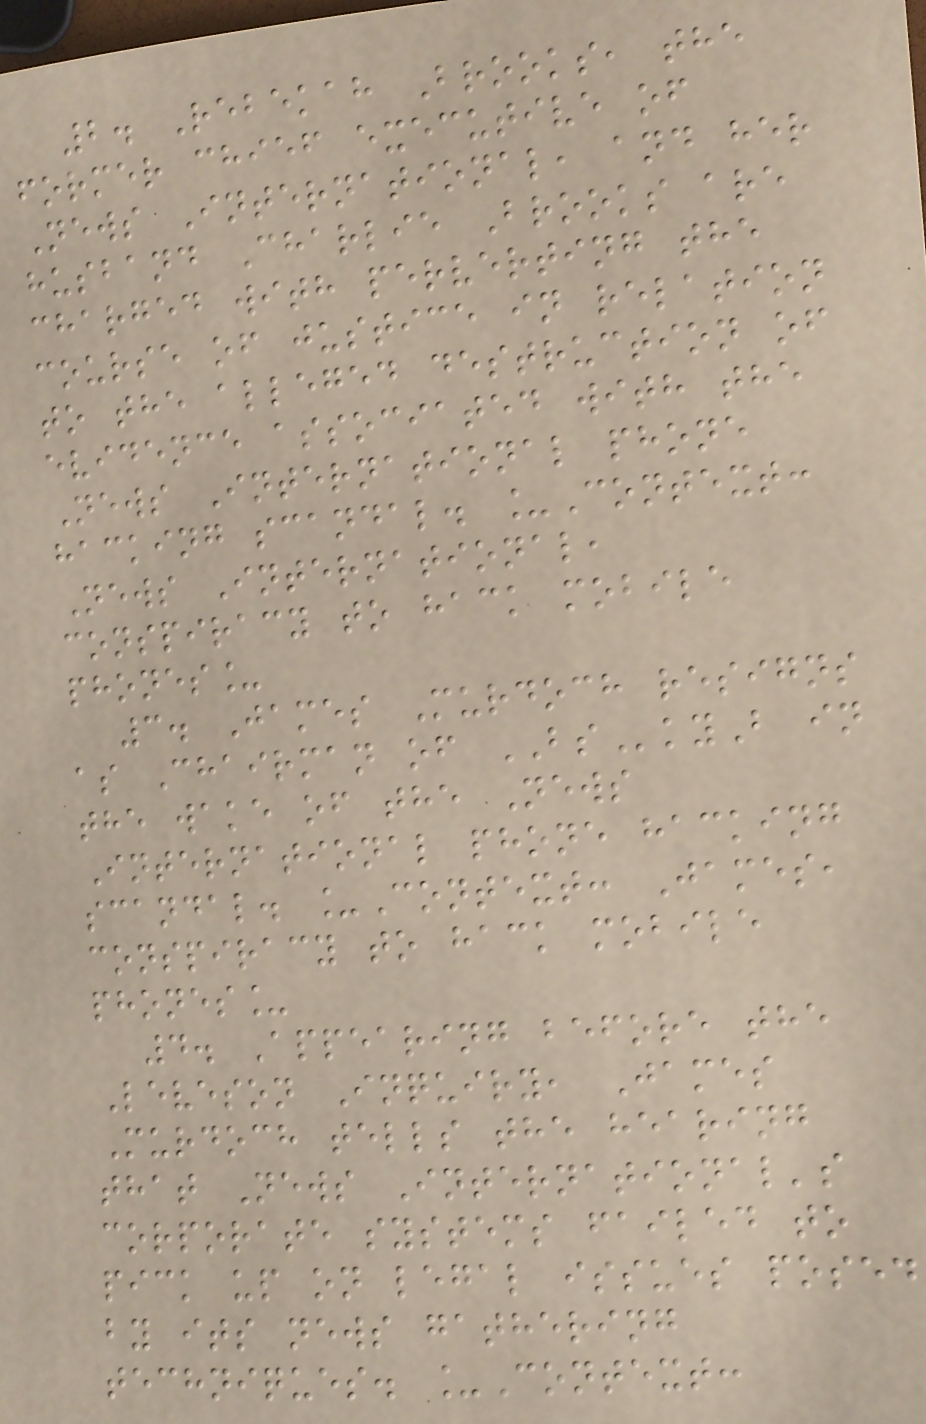2. Rebekah Brooks, the
former chief executive of
News International, and her
husband Charlie Brooks are
charged with perverting the
course of justice in relation
to the alleged destruction of
evidence associated with the
News International phone
hacking scandal. _Context:
News International,
conspiracy to hack mobile
phones_
3. James Murdoch resigns
as Chairman of BSkyB in
the wake of the News
International phone hacking
scandal. _Context: James,
conspiracy to hack mobile
phones_
4. Appearing before the
Leveson Inquiry, James
Murdoch tells the hearing
that News International's
corporate systems failed to
pick up on legal issues posed
by its news gathering
techniques. _Context:
